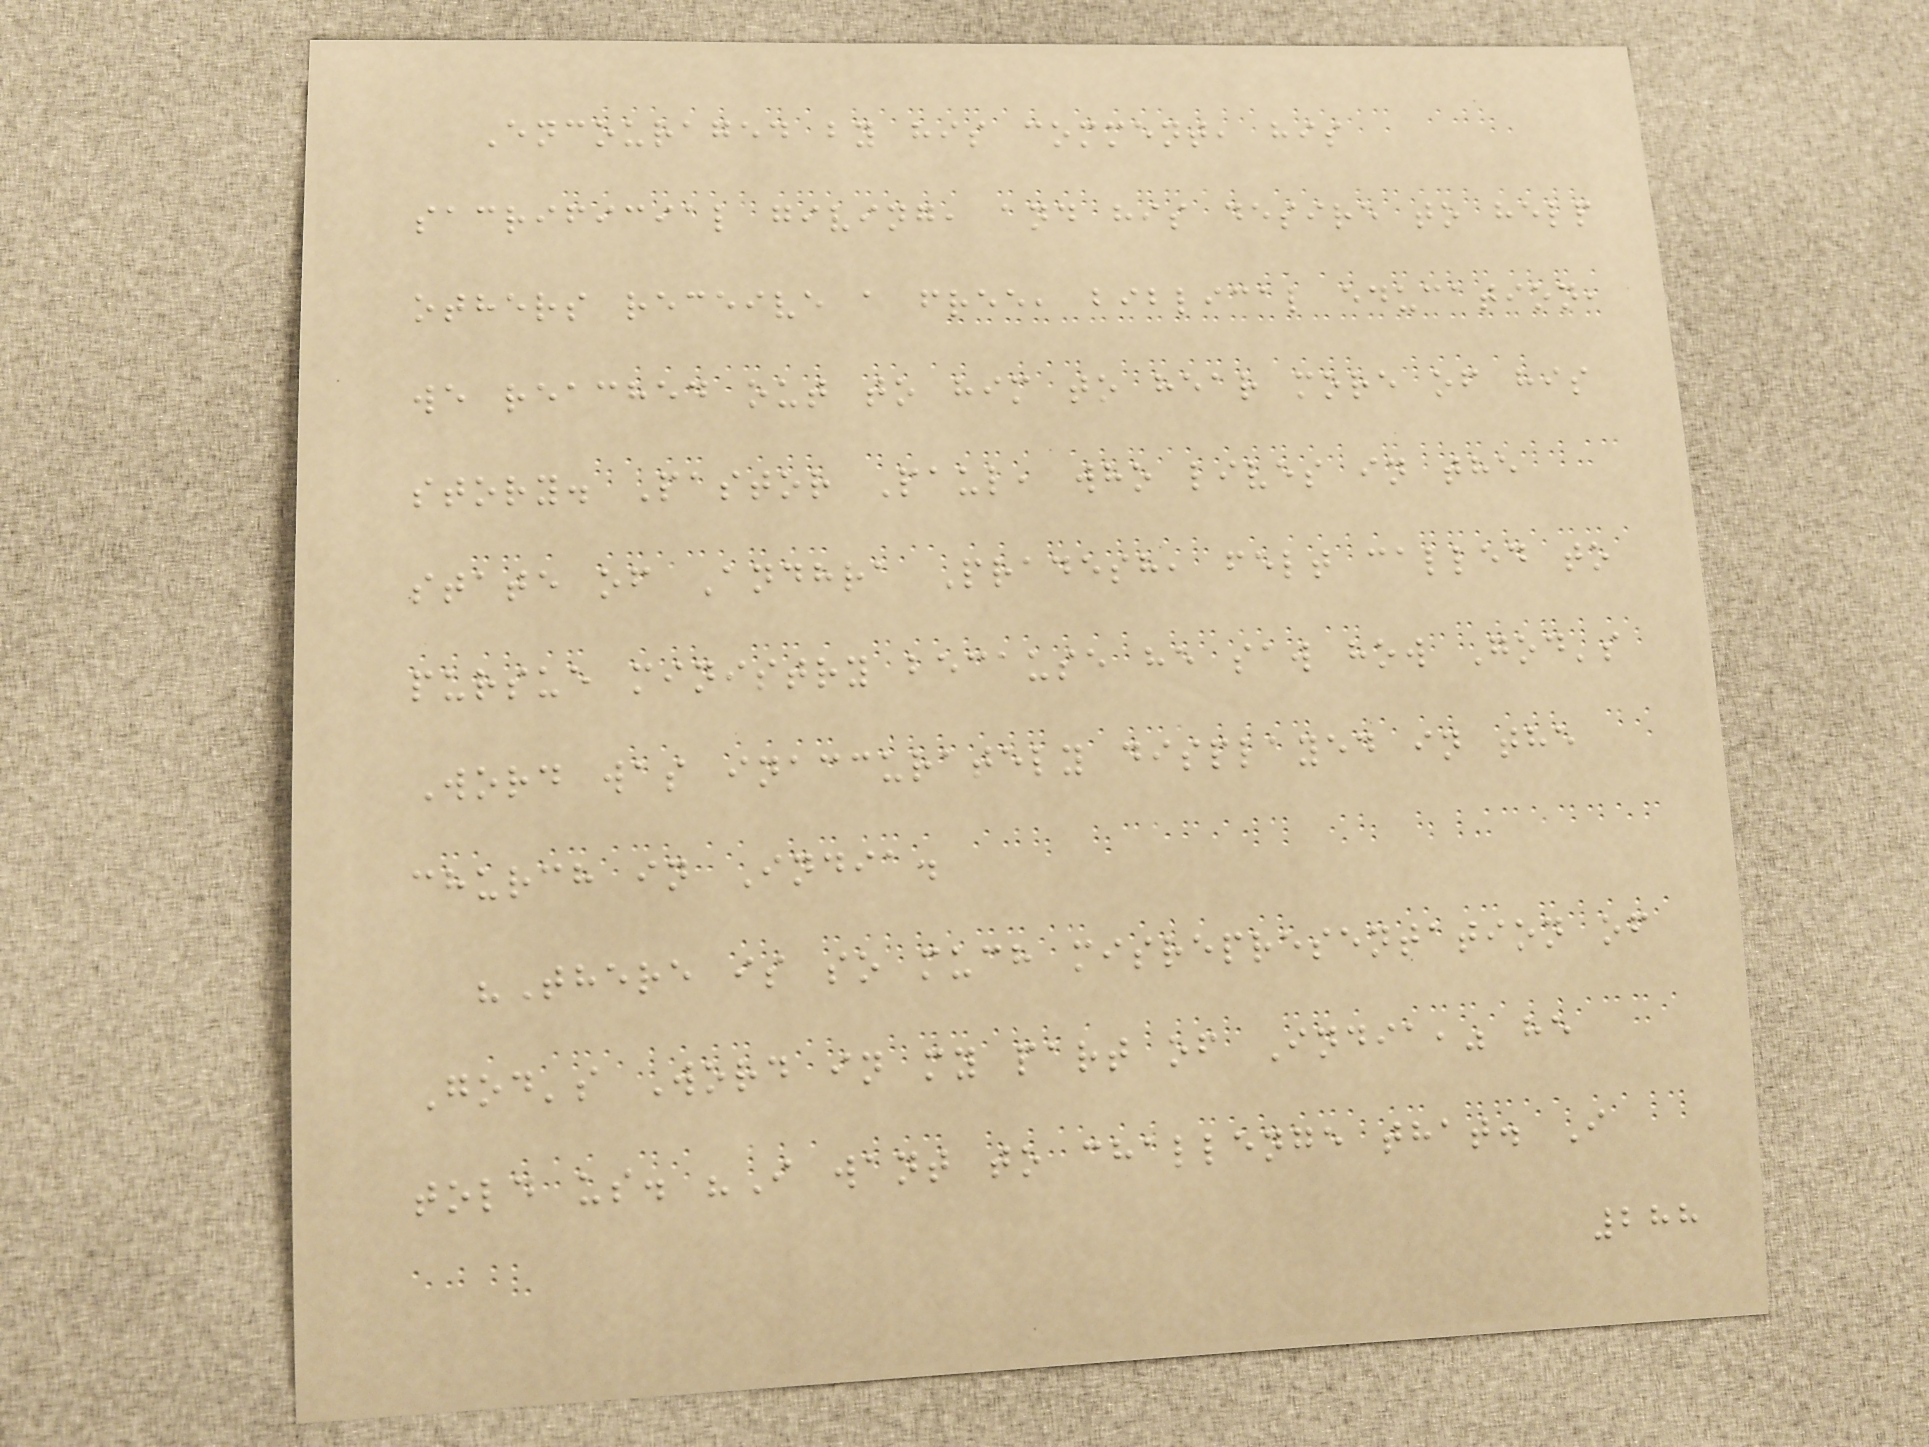Encouraged by his comment, his
sacrificial giving, and his desire to help
others receive a free, biblical education,
we reached out to him to hear more of his
story. Pastor Paul, who lives in the
state of Andhra Pradesh, felt called to
pursue ministry because he saw how God's
Word was inaccurately displayed in the
church in India.
"There is so much misrepresentation of
God's Word in my part of India," he
told us. "I want to challenge that. I
288
